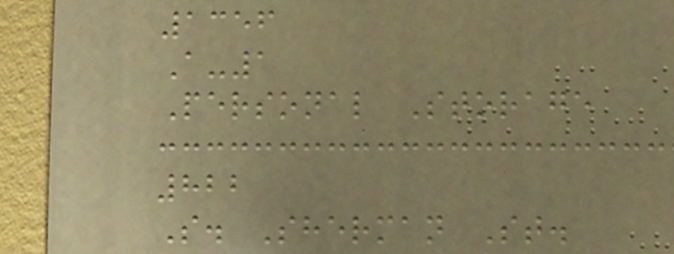1356
A-1
Personal Storage
822
S. Sherman St.
